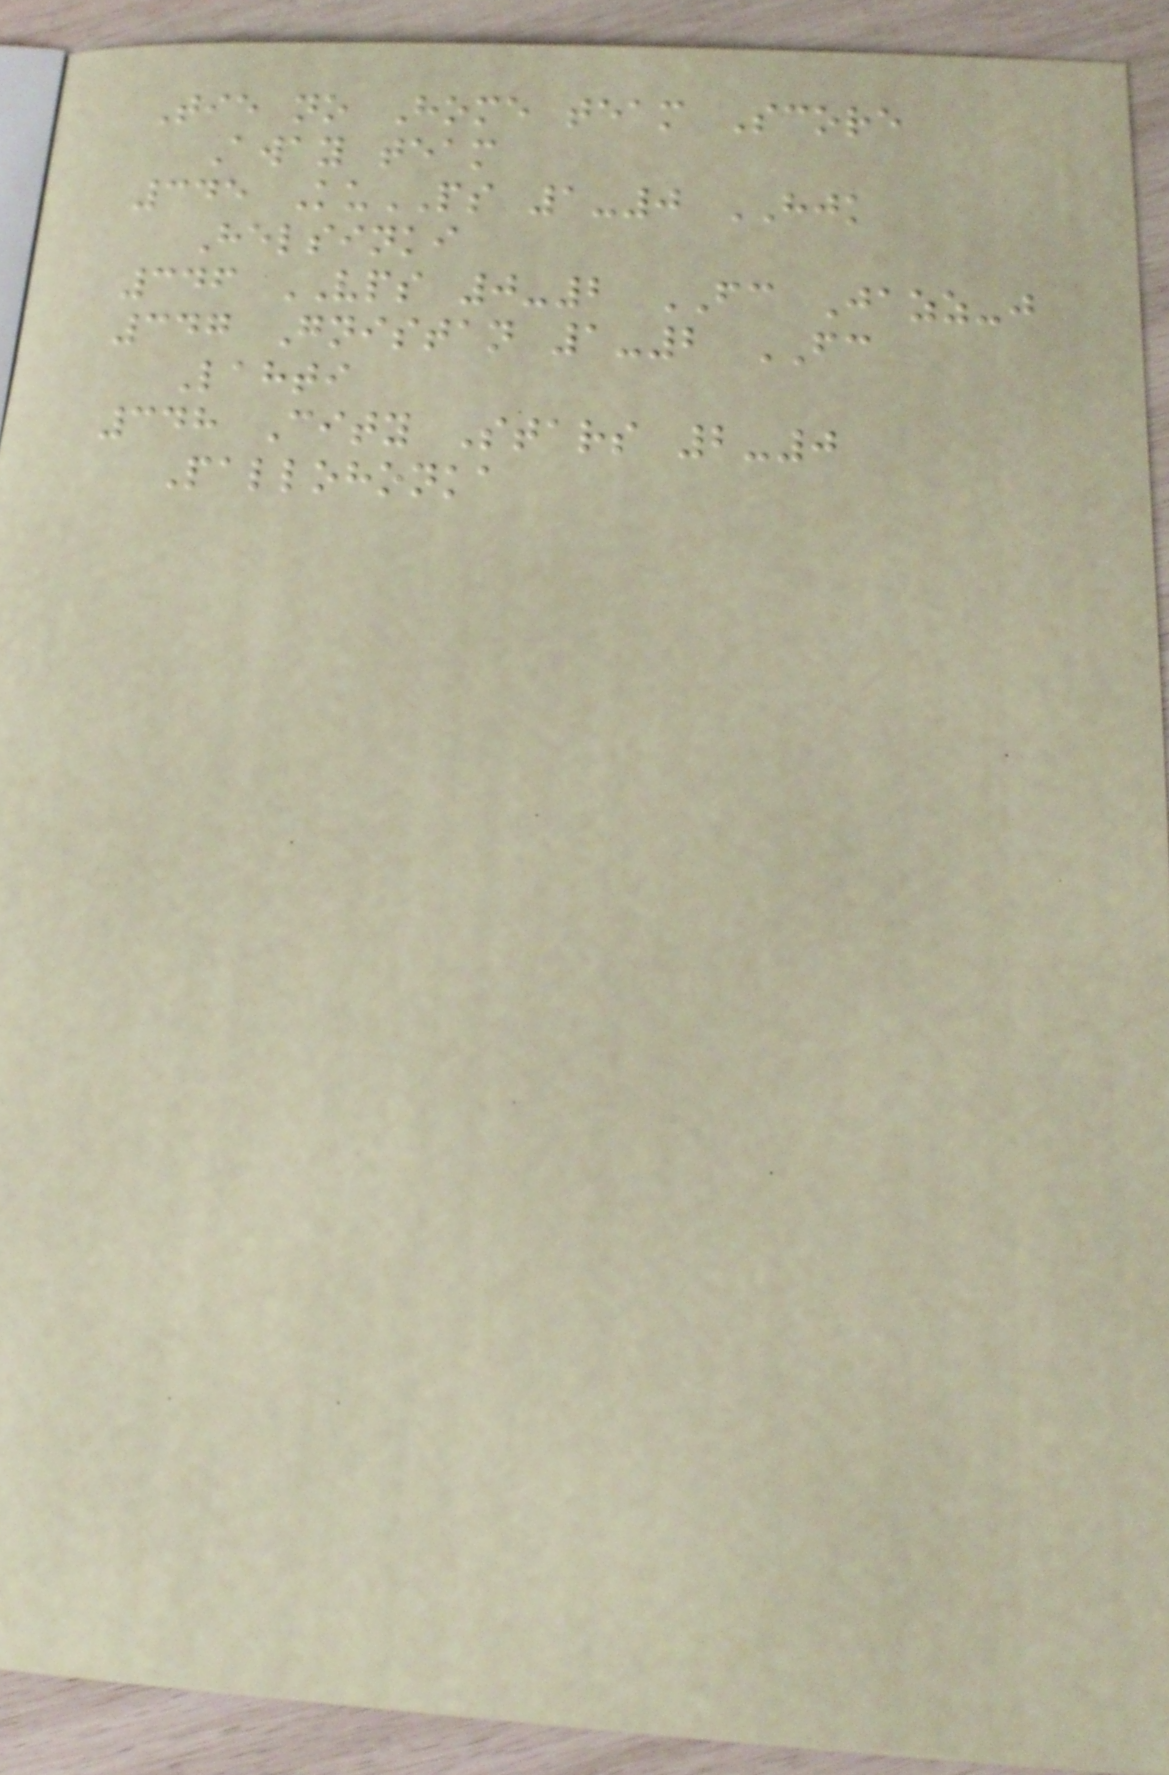Tie no Home team Score
Away team
345 KuPS 1-0 HJK
Helsinki
346 VPS 0-2 FC Jazz-j
347 Gnistan 1-2 FC
Lahti
348 City Stars 2-0
Pallohonka
